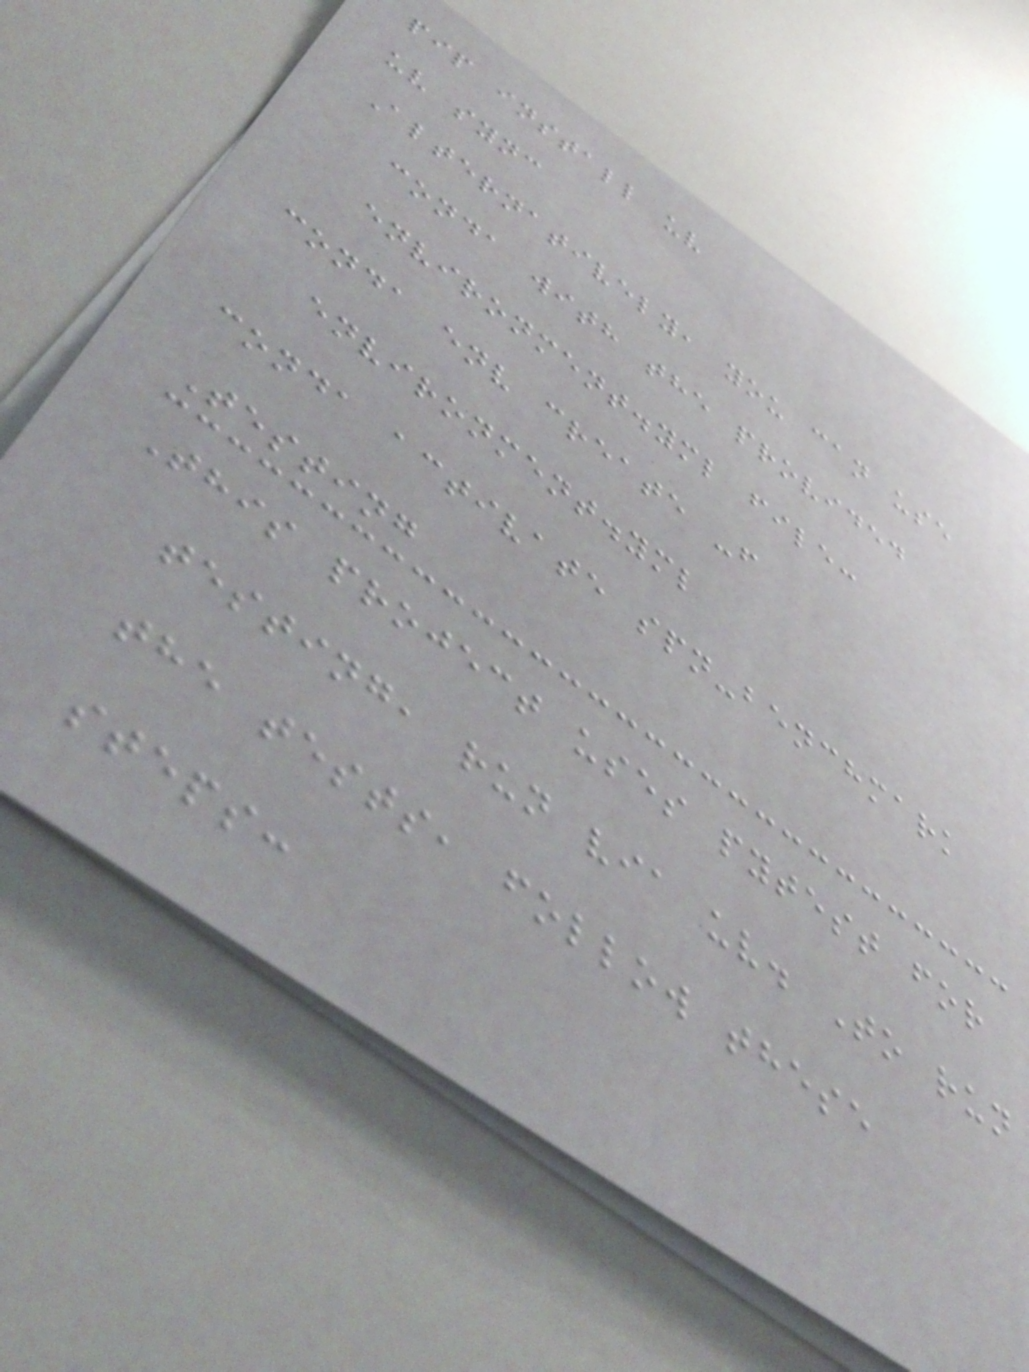pip install uv
uv sync
Alternatively, you can use
conda with the provided
environment.yml file:
conda env create -f
environment.yml
conda activate spn-benchmark
Testing
This project uses pytest for
testing, run via uv. To run
the tests, follow these
steps:
